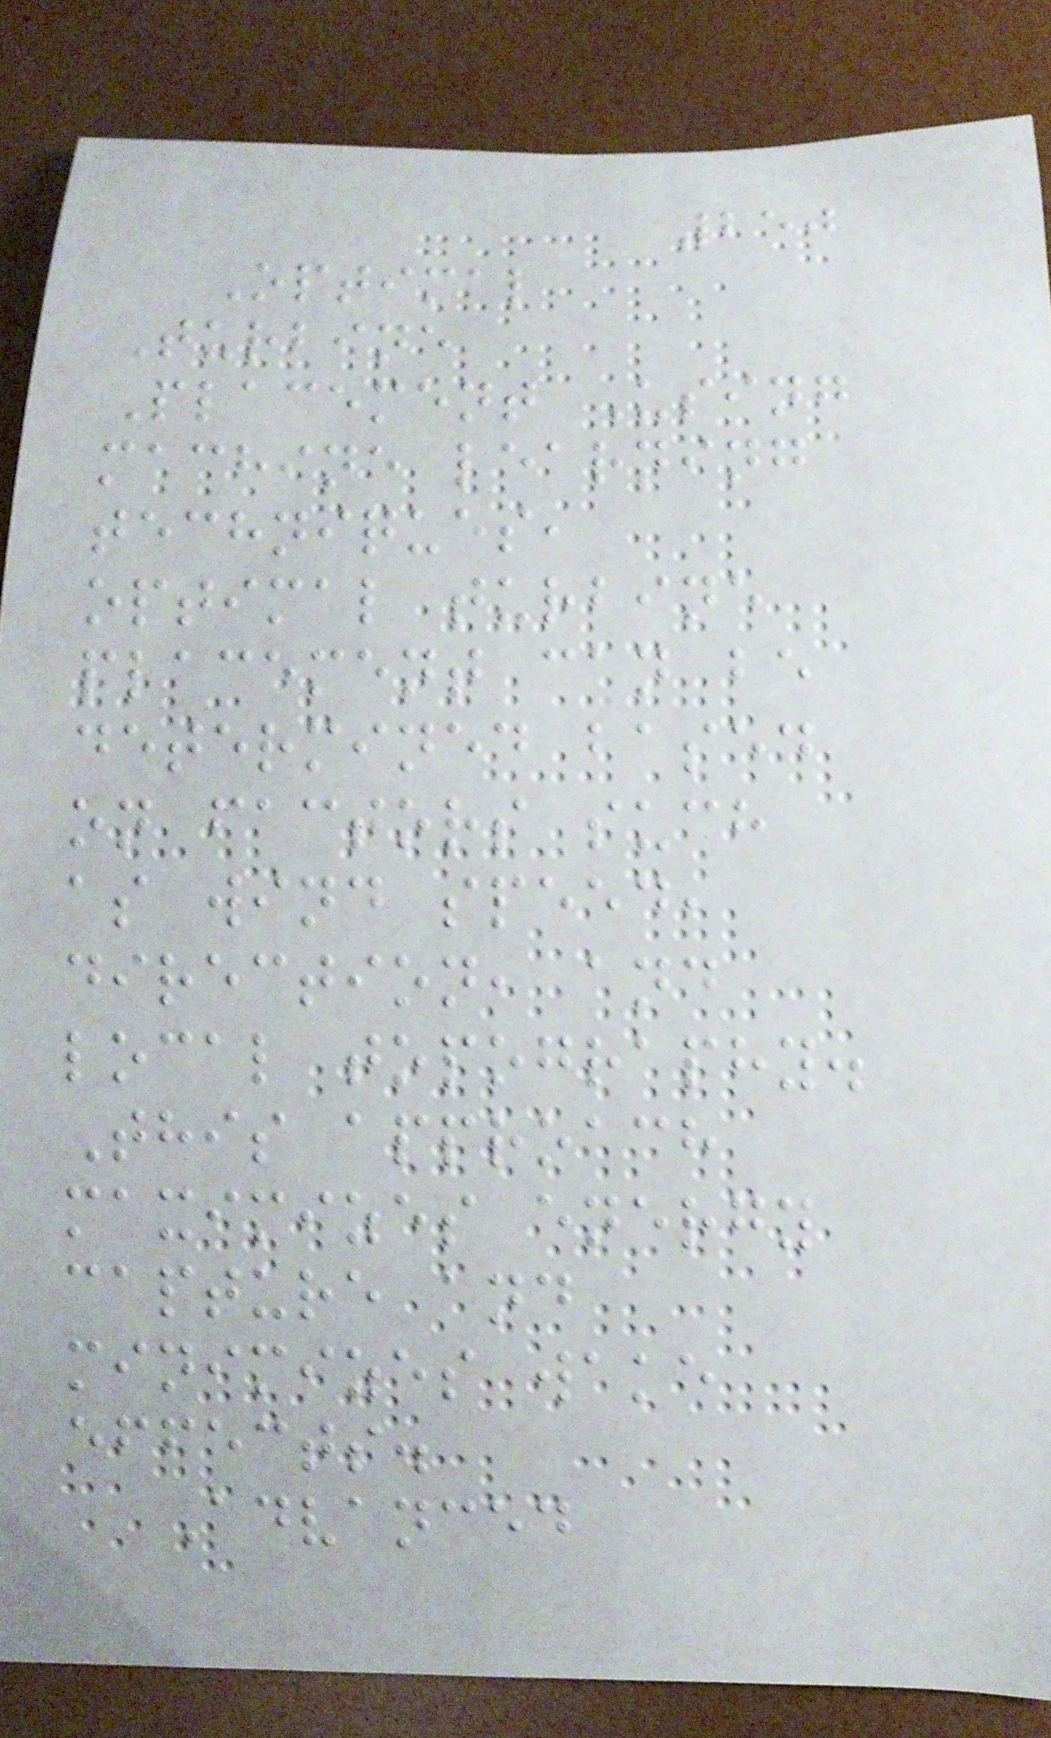250
Optimal
Turbine
Placement Using
machine learning
techniques,
optimal turbine
placement can be
determined based
on factors such
as wind speed,
direction, and
local topography.
This approach
maximizes energy
capture and
minimizes wake
effects.
Advanced
